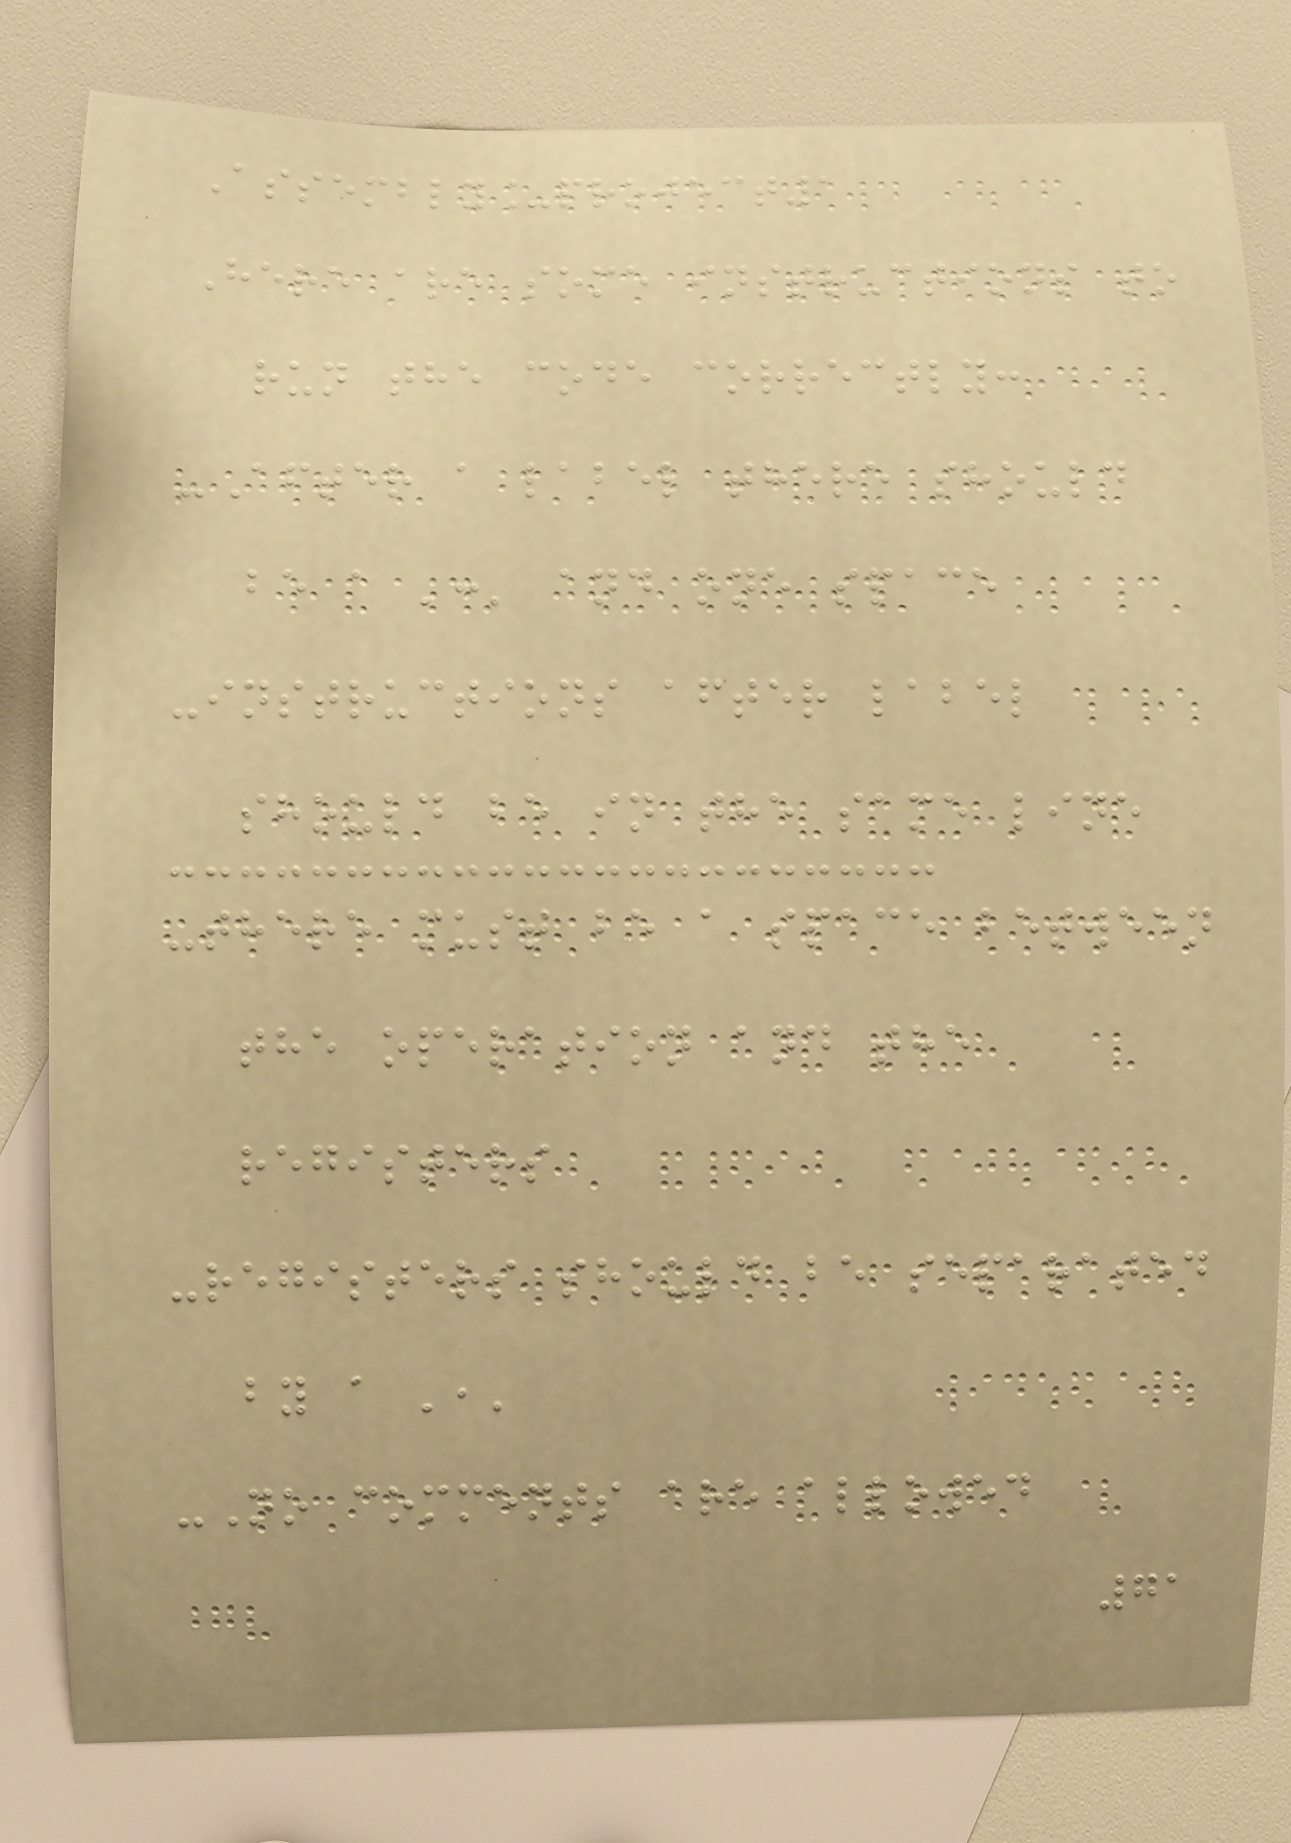Assembly_project1
Here are some instructions to
run the code correctly:
-After a label there should
be a ':' and one space
-instructions after label
should be in the same line
-there must be a space between
the operation and the
registers
-registers should be separated
by a ','
-No comments are allowed
71
